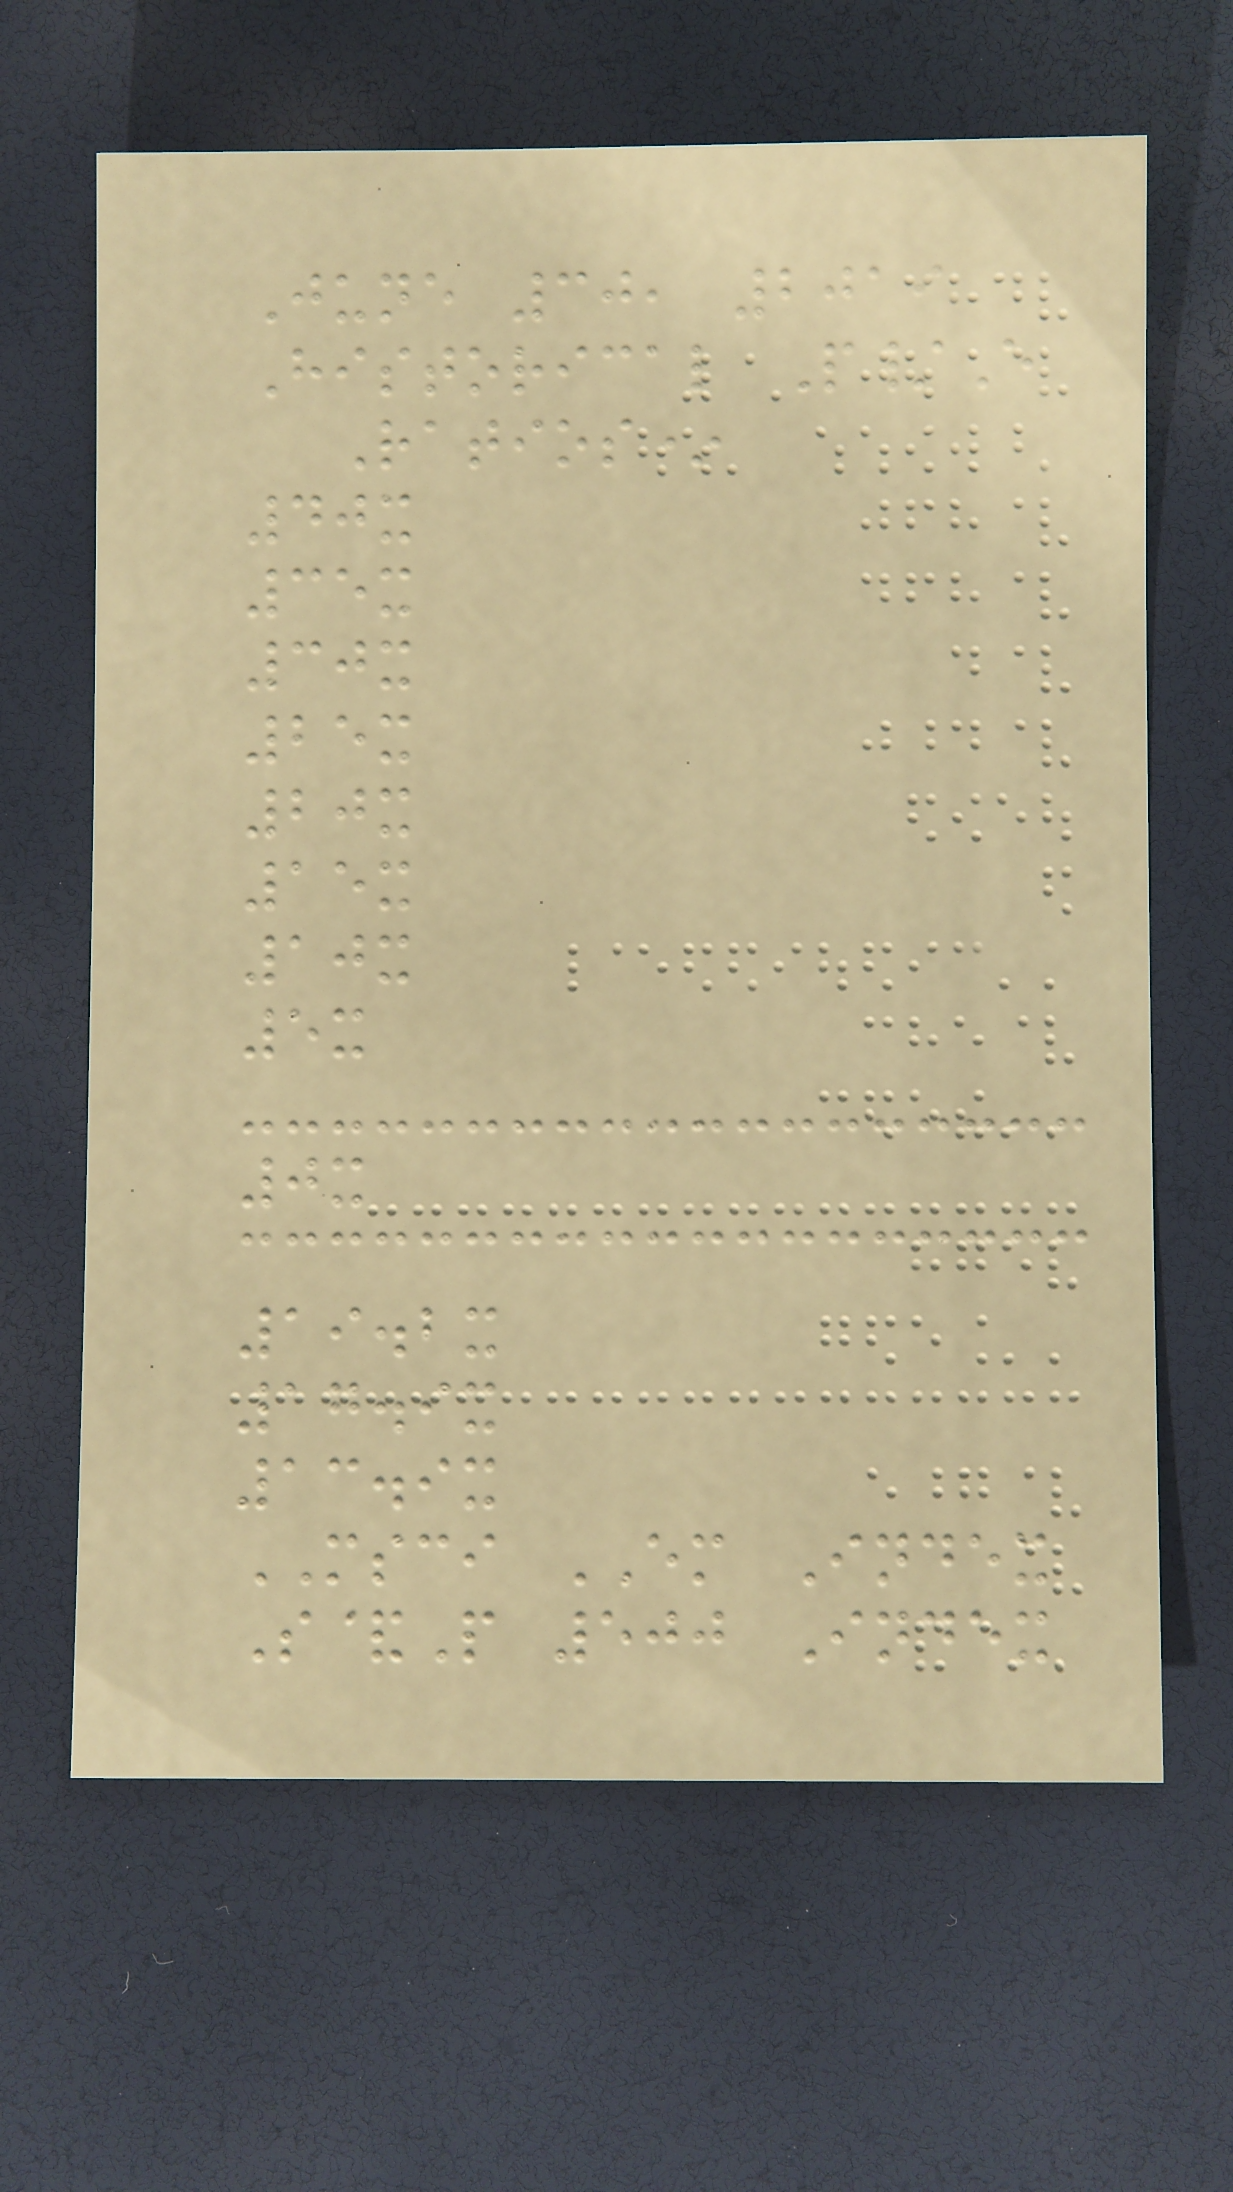June 30, 2019
Historical P/E
Ratios*
40x
35x
30x
25x
20x
15x
10x
5x
0x
19.2x
17.9x
13.9x
MSCI EM Index
S&P 500 Index
